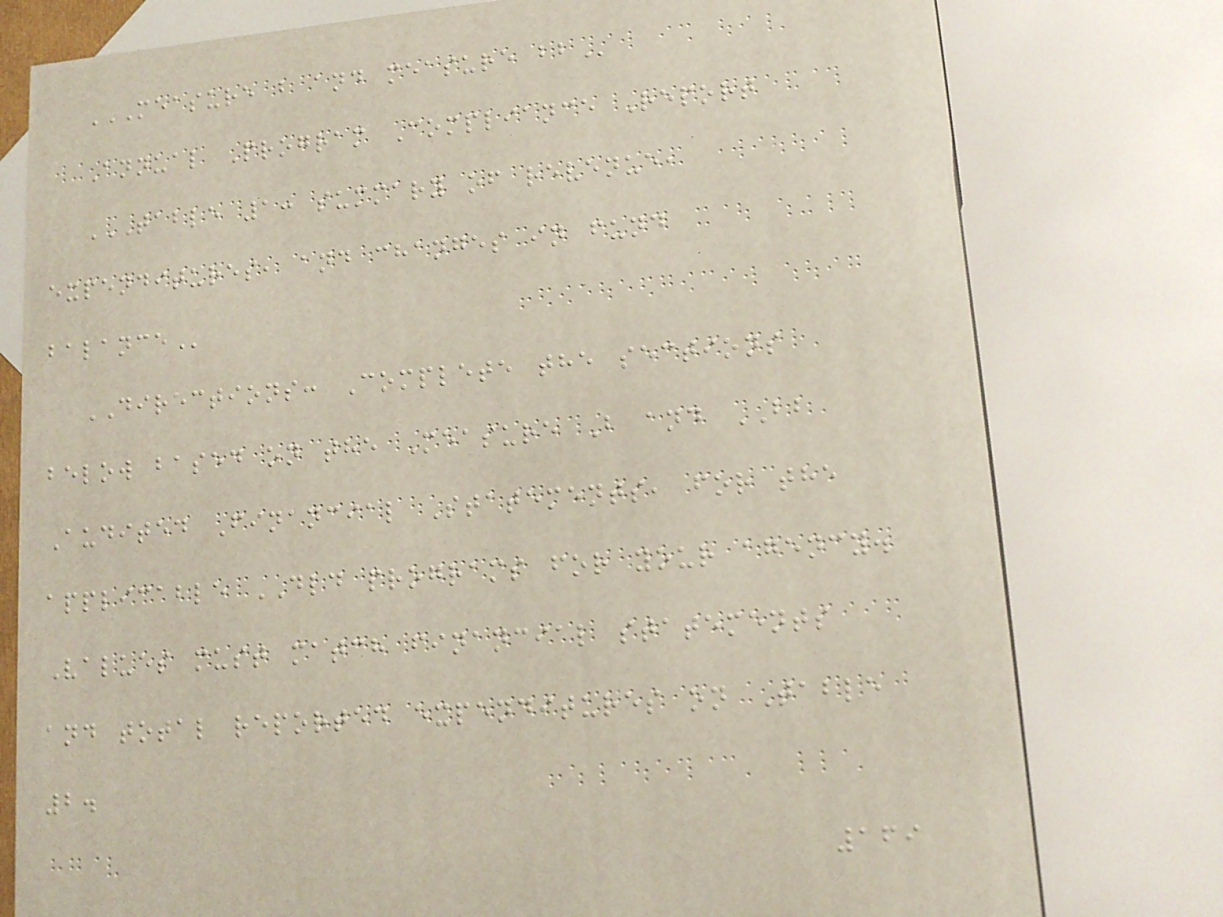MEASURE B AND MEASURE BB
Annual Program Compliance Report
TABLE 1: SUMMARY OF REVENUE,
EXPENDITURES, AND CHANGES IN FUND
BALANCE
DIRECTIONS: Complete the sections
below based on the Measure B and BB
Audited Financial Statements, for the
applicable DLD programs for your agency.
Values must match financial statements
and total reported expenditures on Table
2.
169
